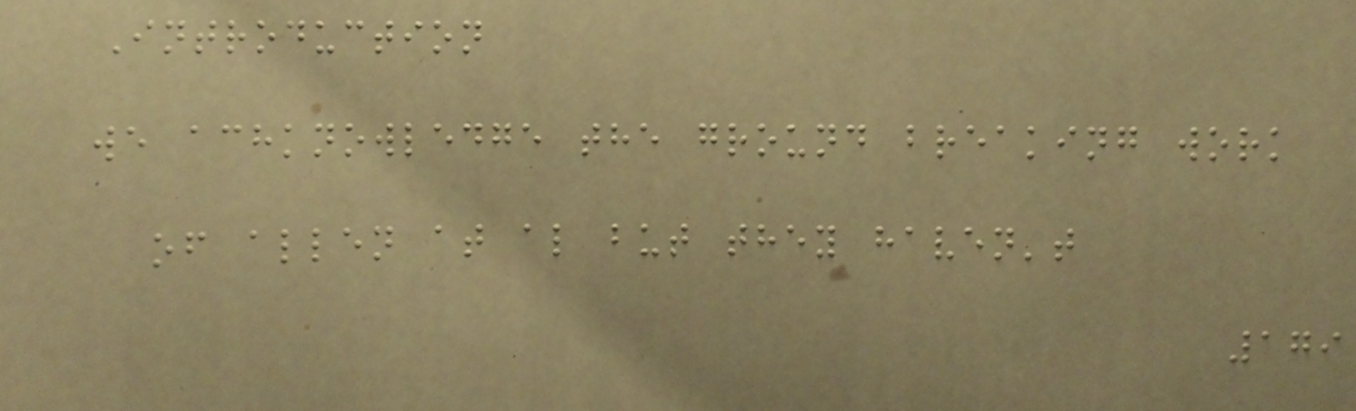Introduction
we achknowledge the ground breaking work
of allen at al but they haven't
179
